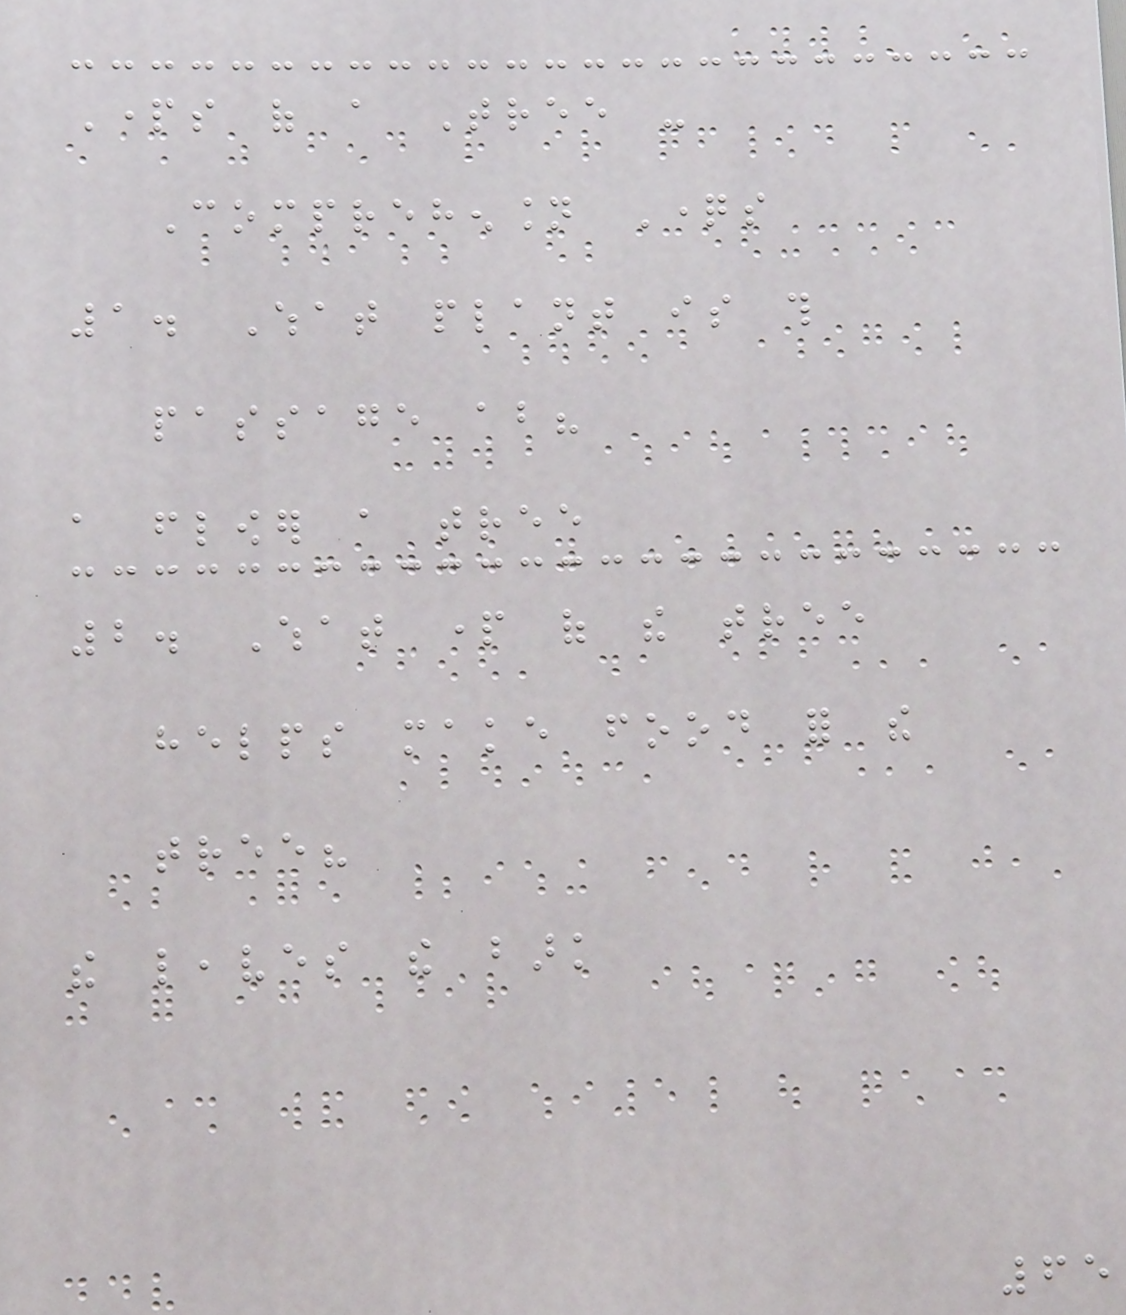Parts of a Tree -
Comprehension Questions
1. What plant is this
passage about?
a flower a tree
2. What part of the tree
helps make food for the
tree?
the leaves the bark
65
